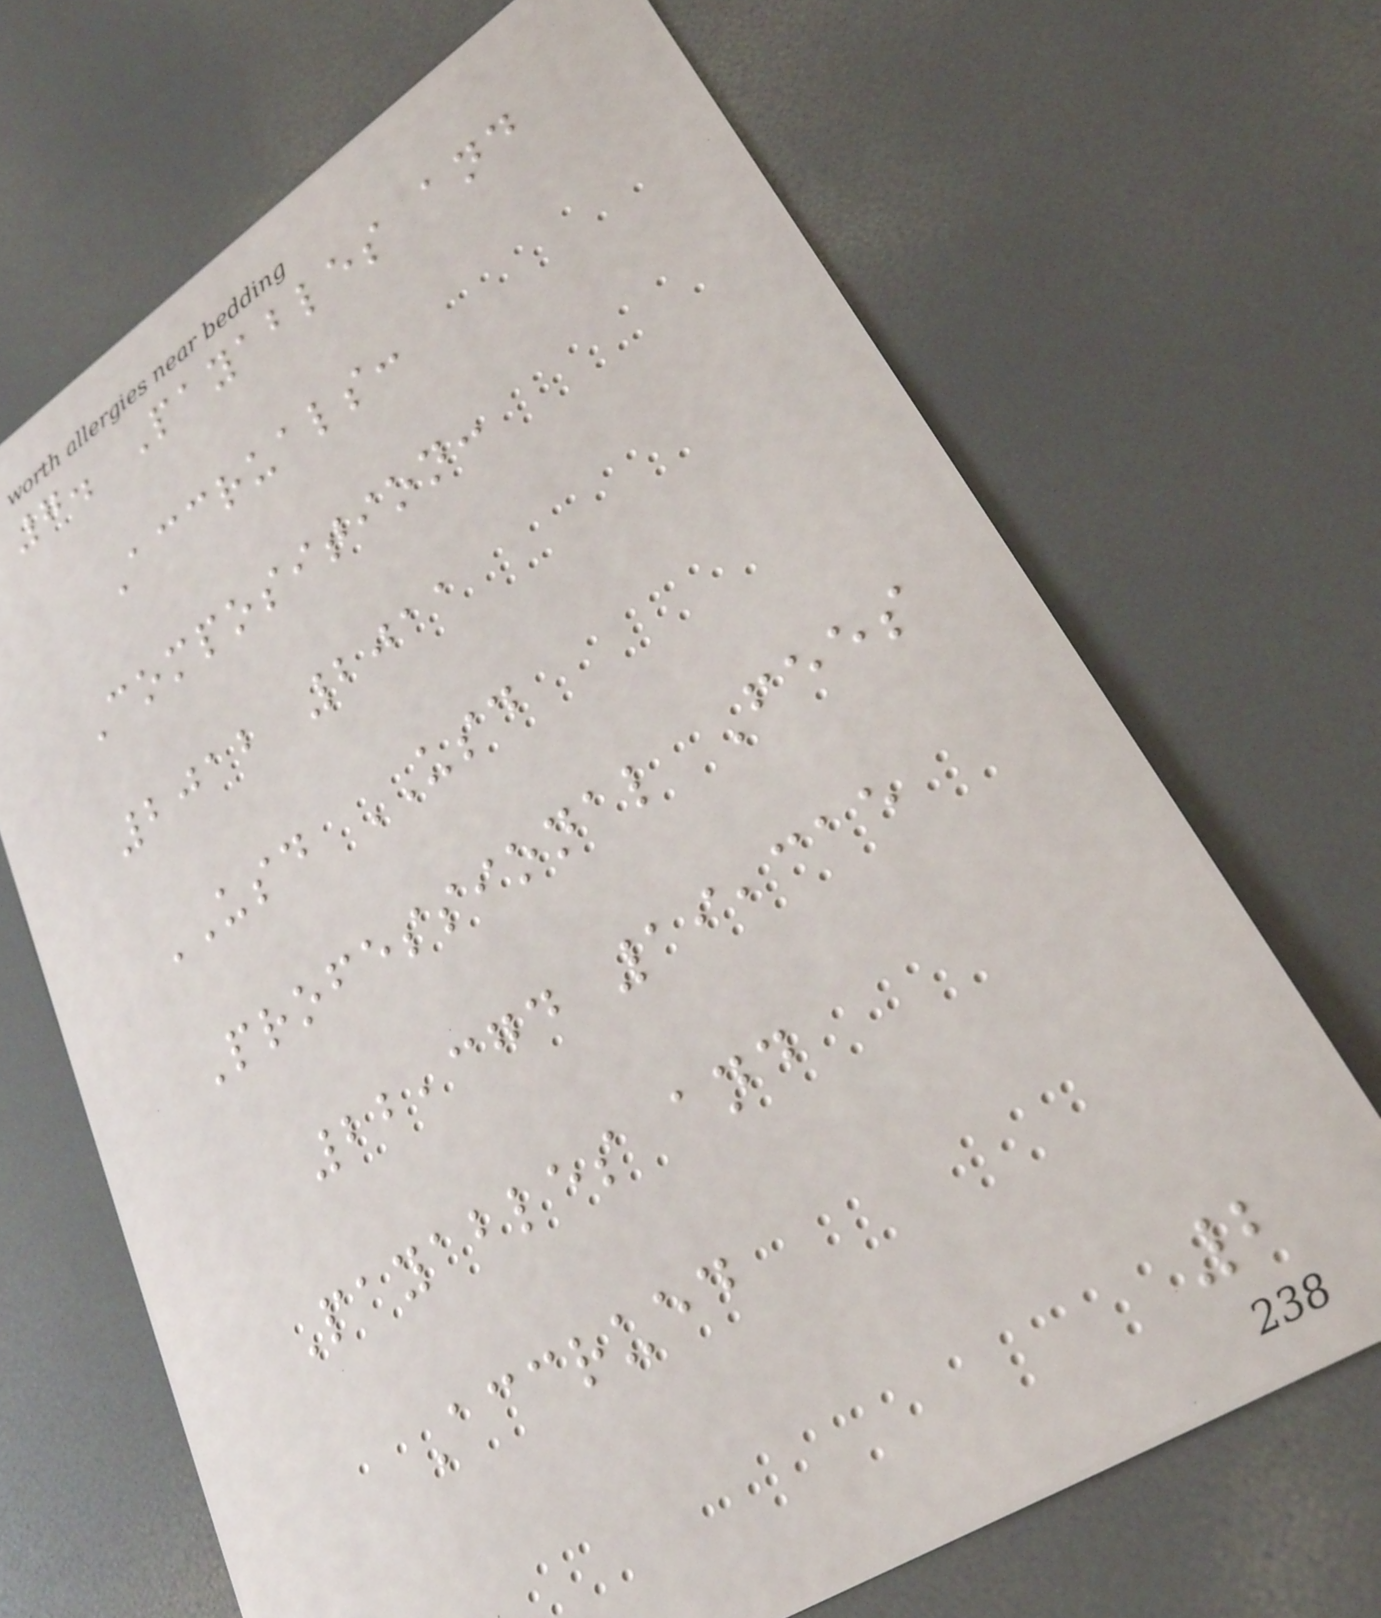7. Payables and
Accruals:
Composition:
2012 2011
USD USD
Professional Fees
22,374 19,315
Payables and
Accrued
2
